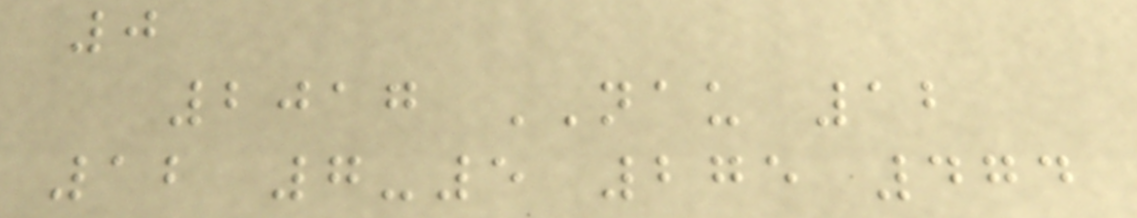0
2017 NAU 12
12 7-5 275 474
